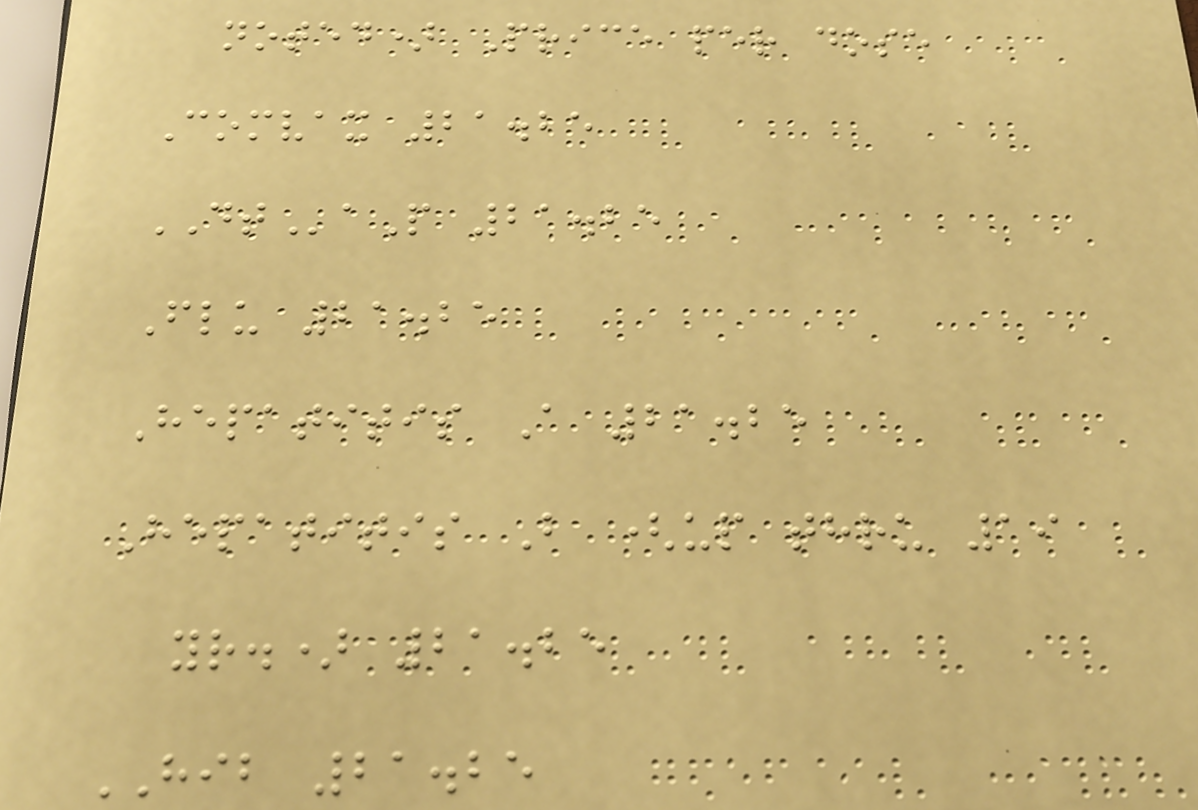noted) Price per dose
Comvax 21.25
DTaP 21.25
Flu 21.25
Hepatitis A 21.25
Hepatitis B (up thru 19
yr.) 21.25
HIB 21.25
